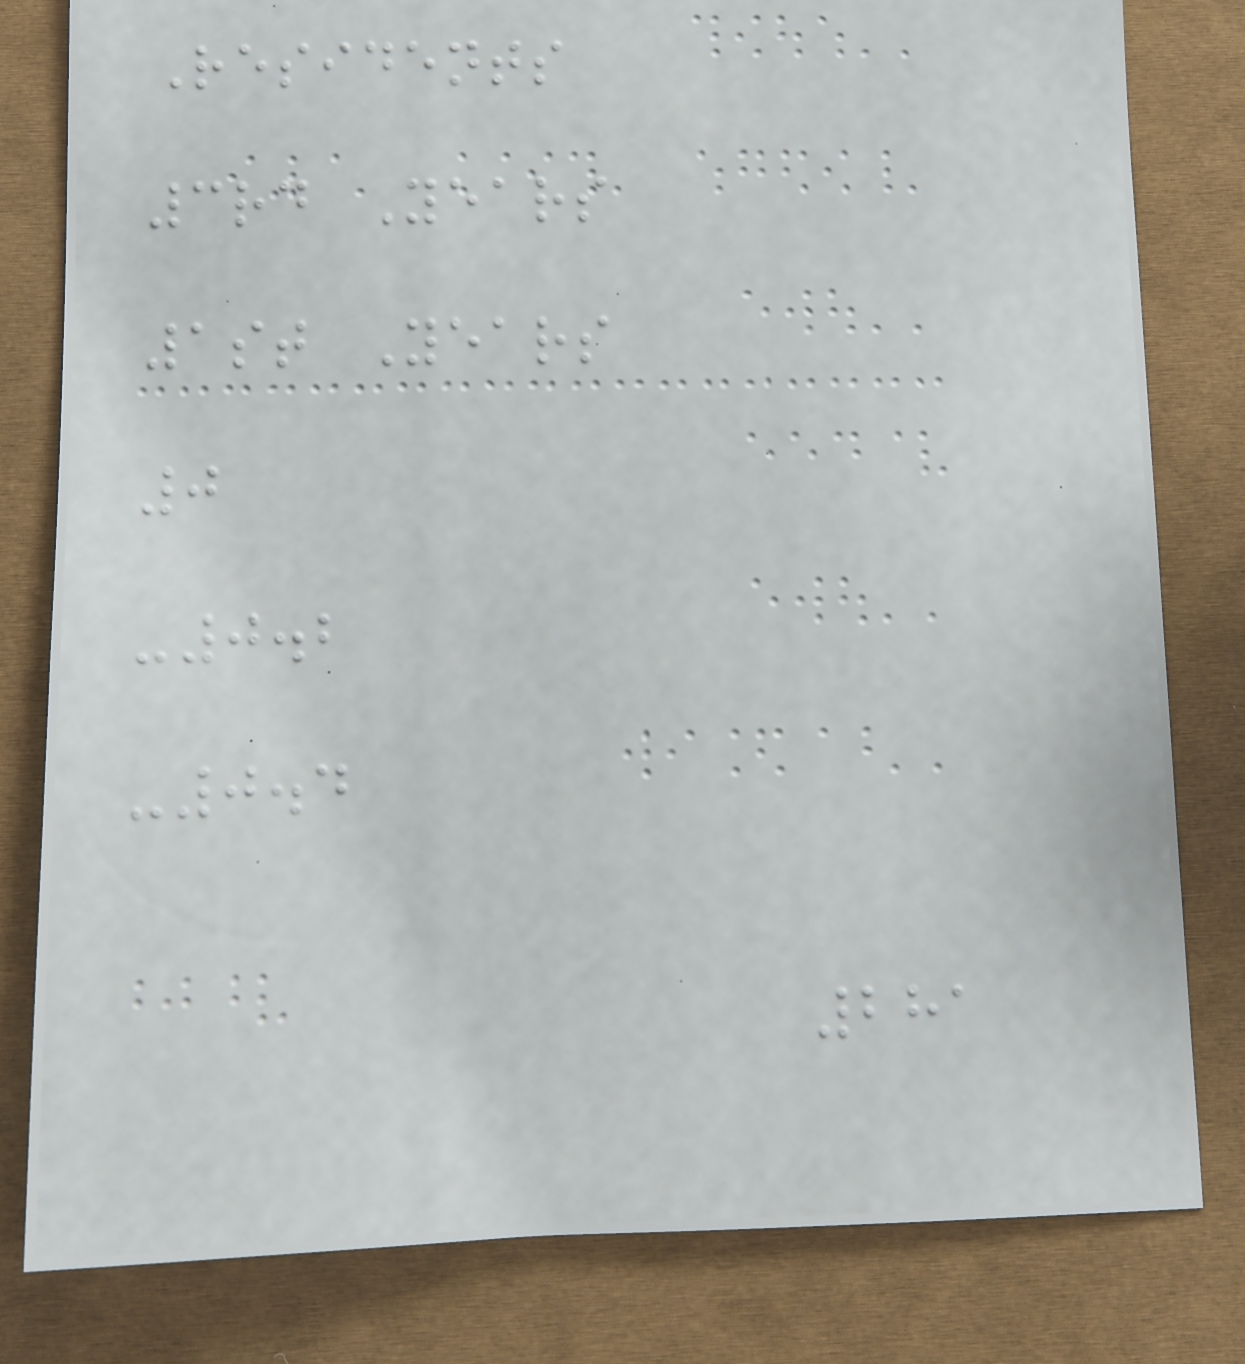Residents
3rd Years
1st Years
0
-0.2
-0.4
281
